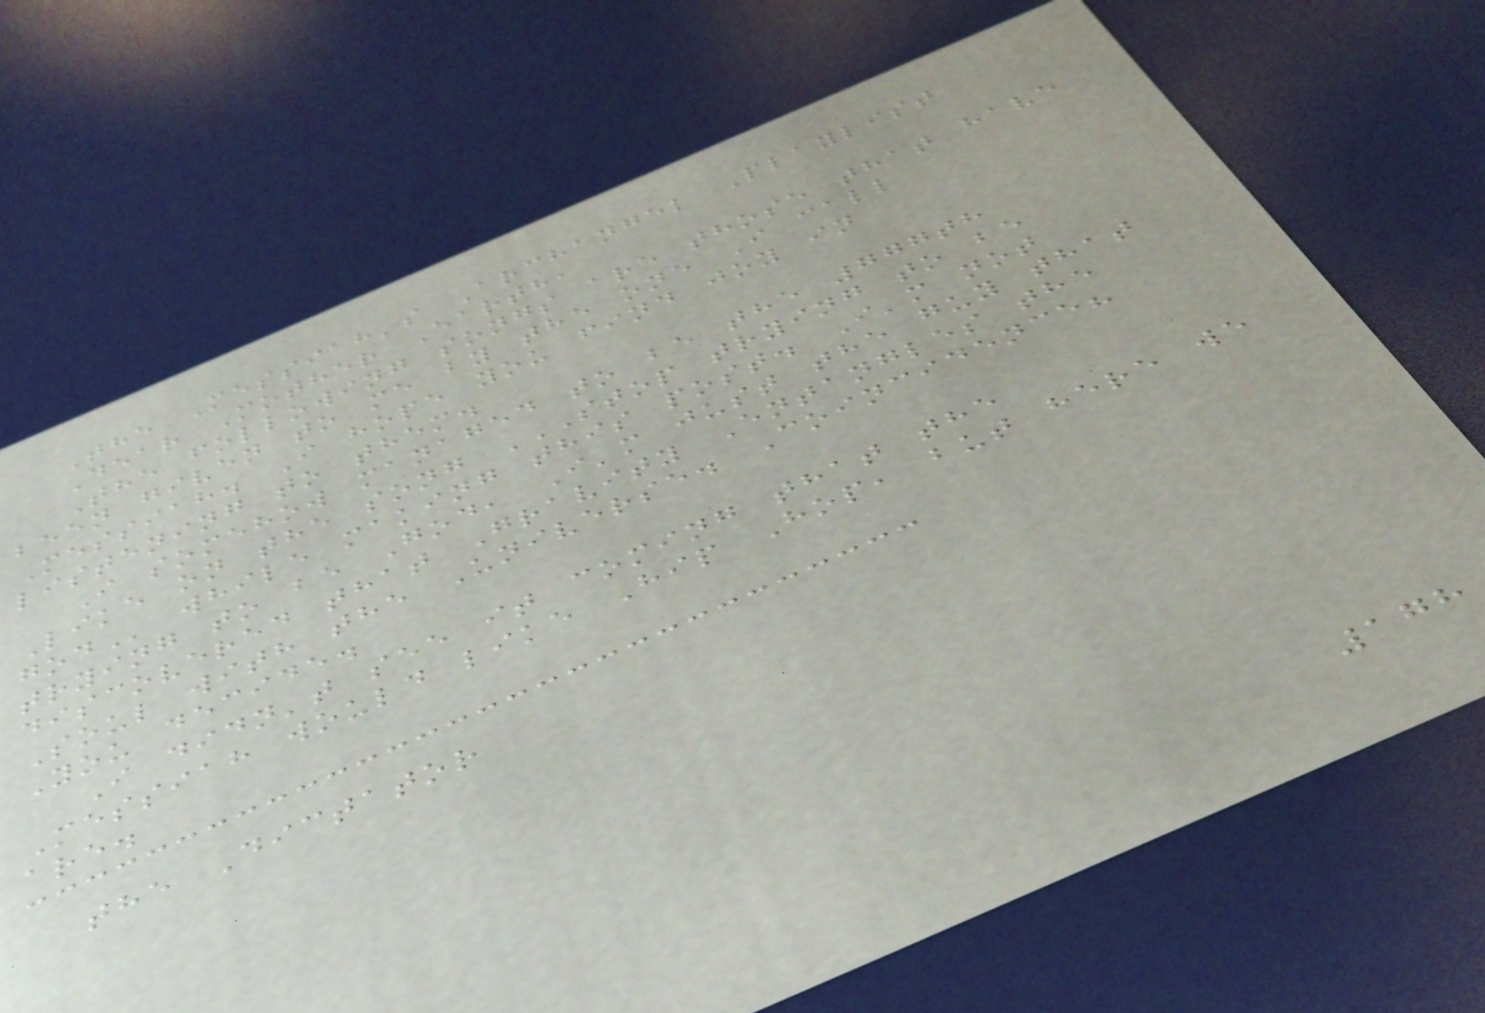The Messiah's Archangel Playlist
Dear Mother Earth,
The following songs are those that have
been given to me by the one I call
Messiah. I hope you find joy in
listening to them.
I somehow managed to be the 777th
Like on the song STOP TRYING TO BE
GOD while making this post. I'm not
trying to be God, I'm just the guy that
discovered that Gravity Entangles the
Soul with the Universe. Coincidence?
You decide.
I didn't see it coming that the
Messiah would like Hip Hop, but here we
are.
the Dictator
178
